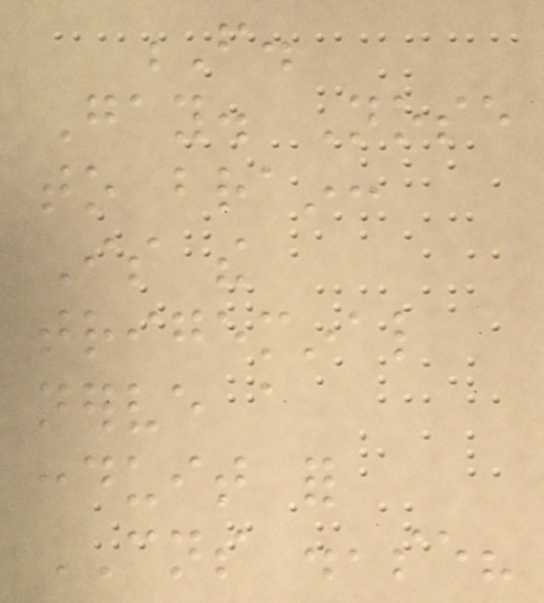F.
Gay. Nose
to brain:
Is the
trigeminal
nerve a
conduit for
CNS disease?
